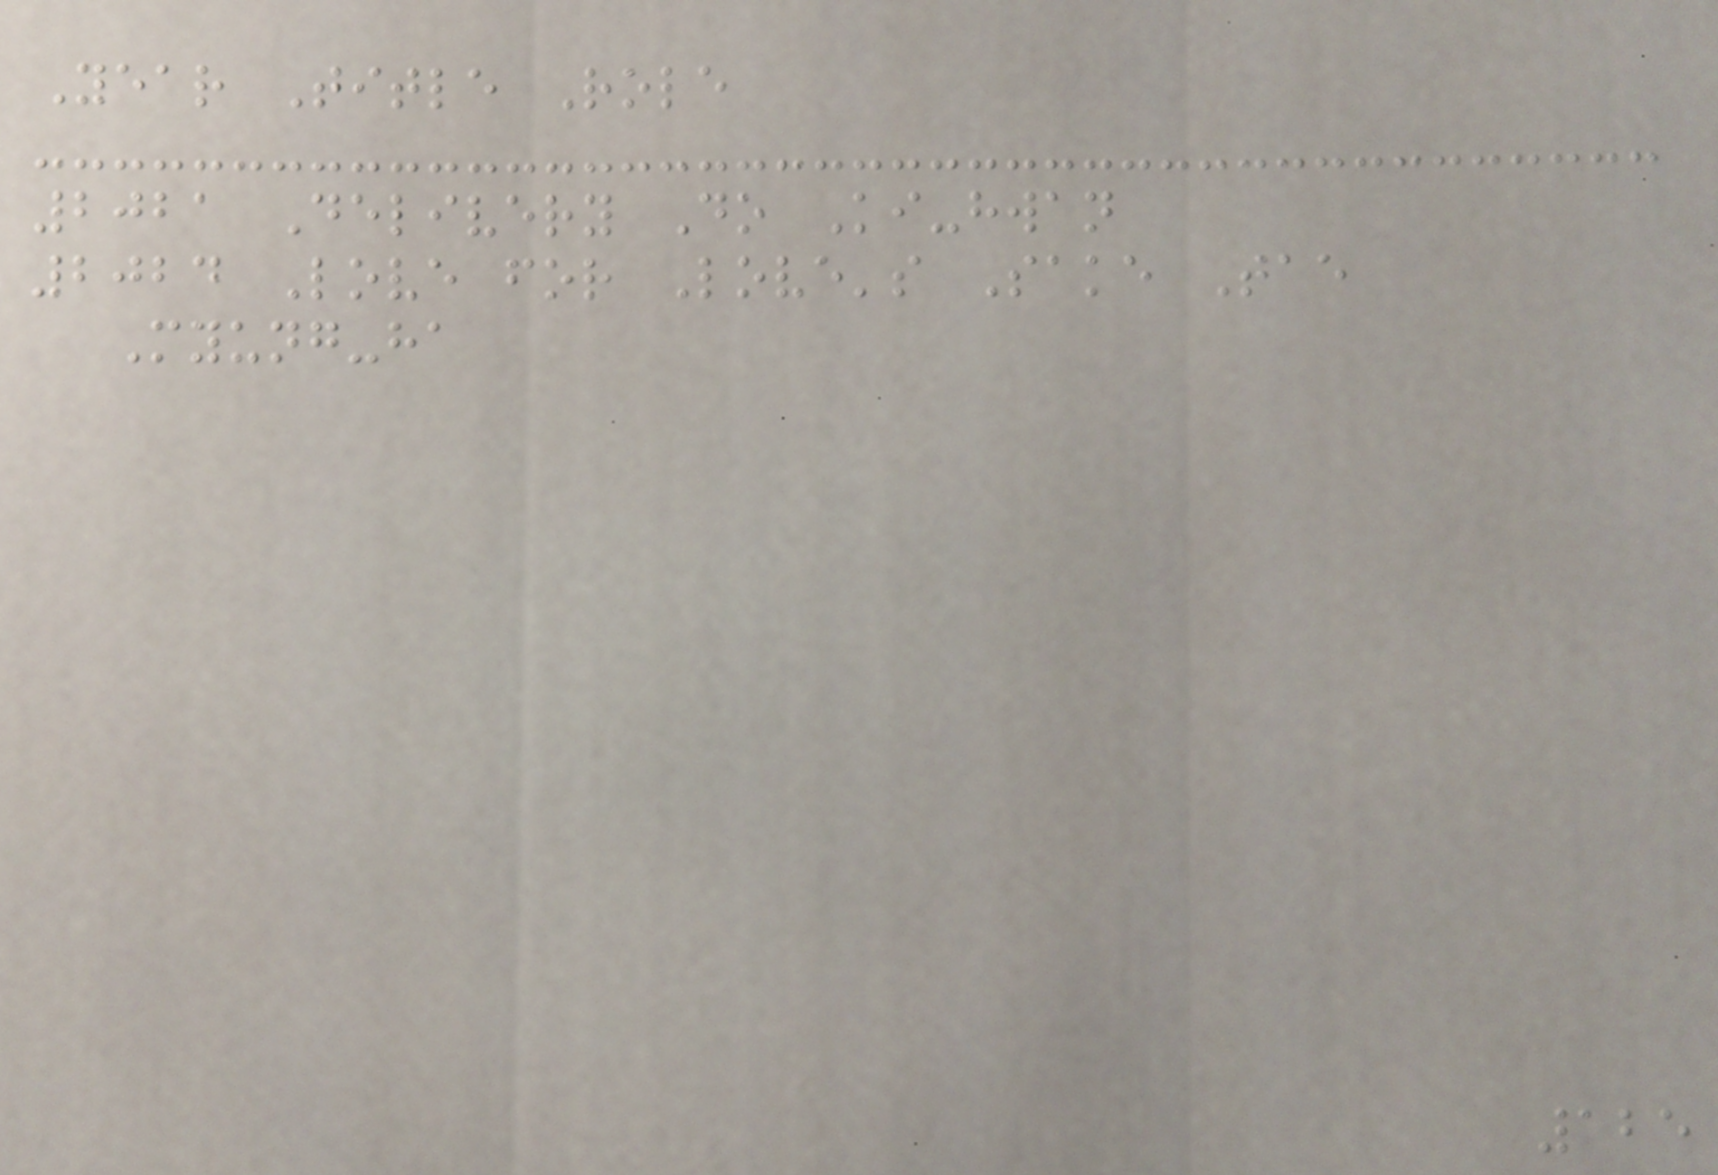Year Title Role
2021 Delivery Do Ki-hwan
2024 Love for Love's Sake Tae
Myung-ha
125
